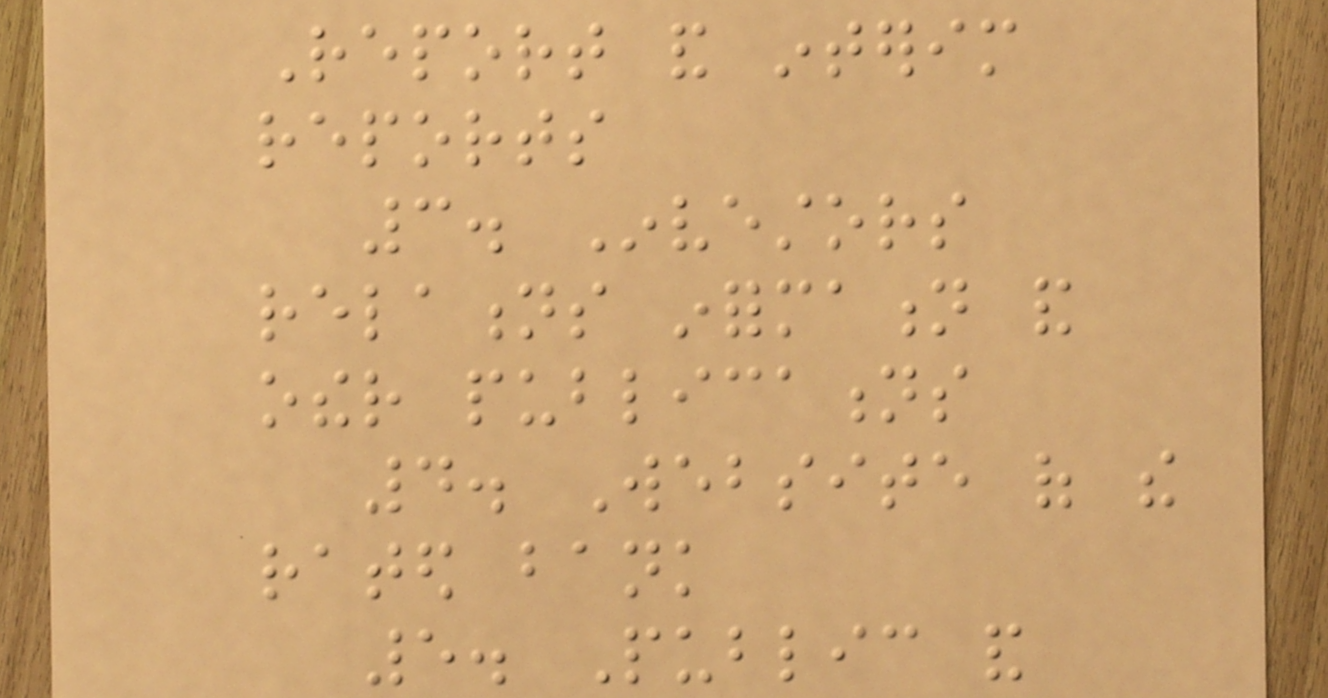Report and interim
reports
3. Investors
relations information and
other publications
4. Website of the
rated bank
5. Public and
